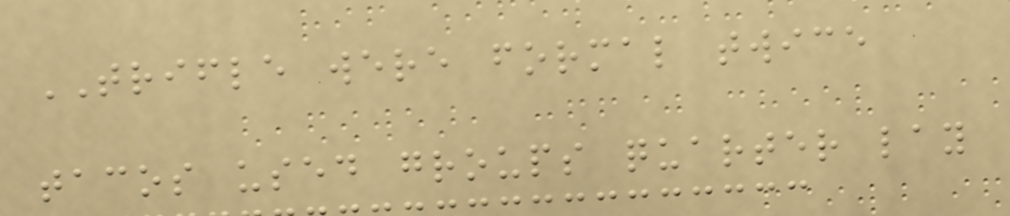TRIFLE were formal twice
tacos used groups quarter lay
